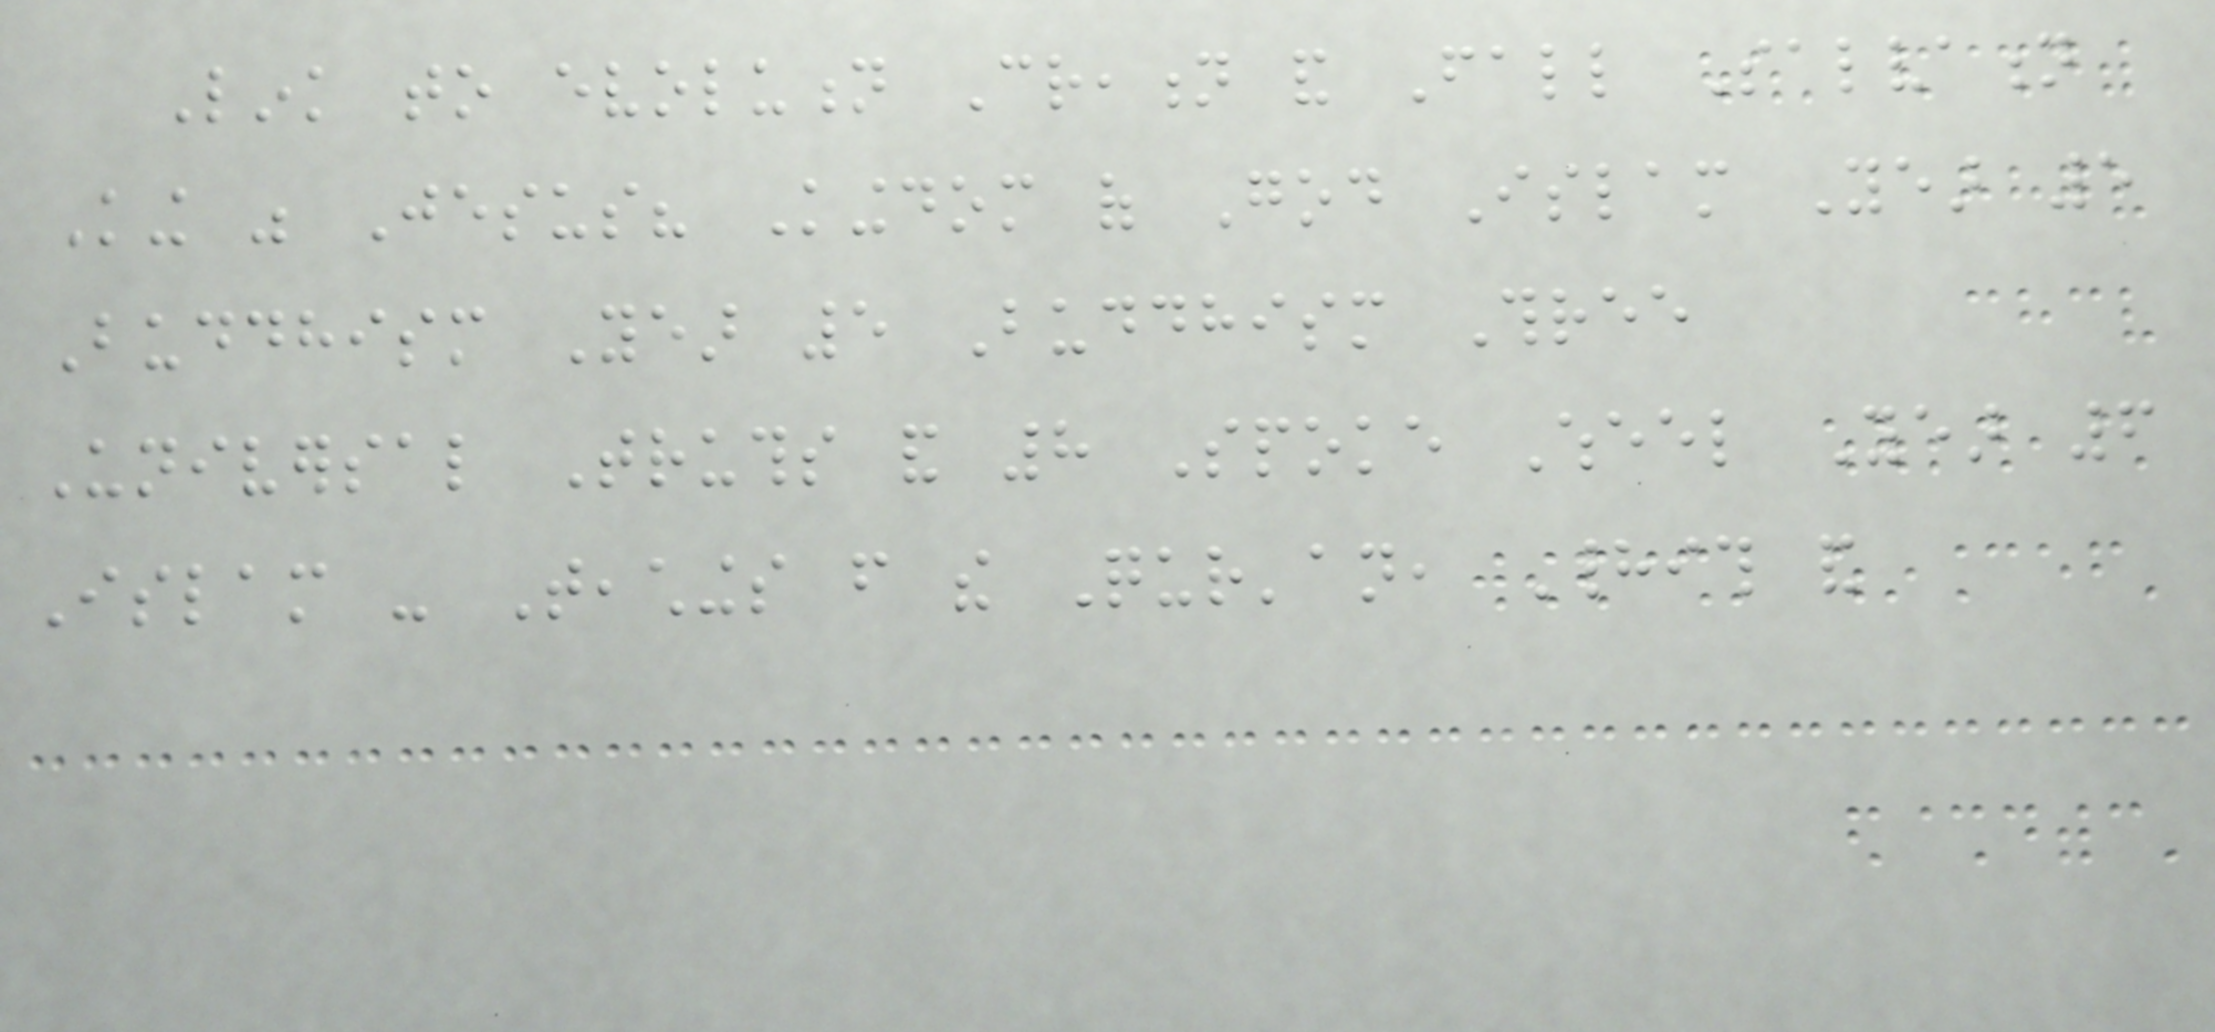Link to evolution Creation and Fall Salvation
King was Jesus? Kingdom of God Islam Year 5
Buddhism Year 5 Buddhism Three
Universal Truths and 8 Spoke Wheel Year 6
Islam - Teachings from the Qur'an, Hadith and
